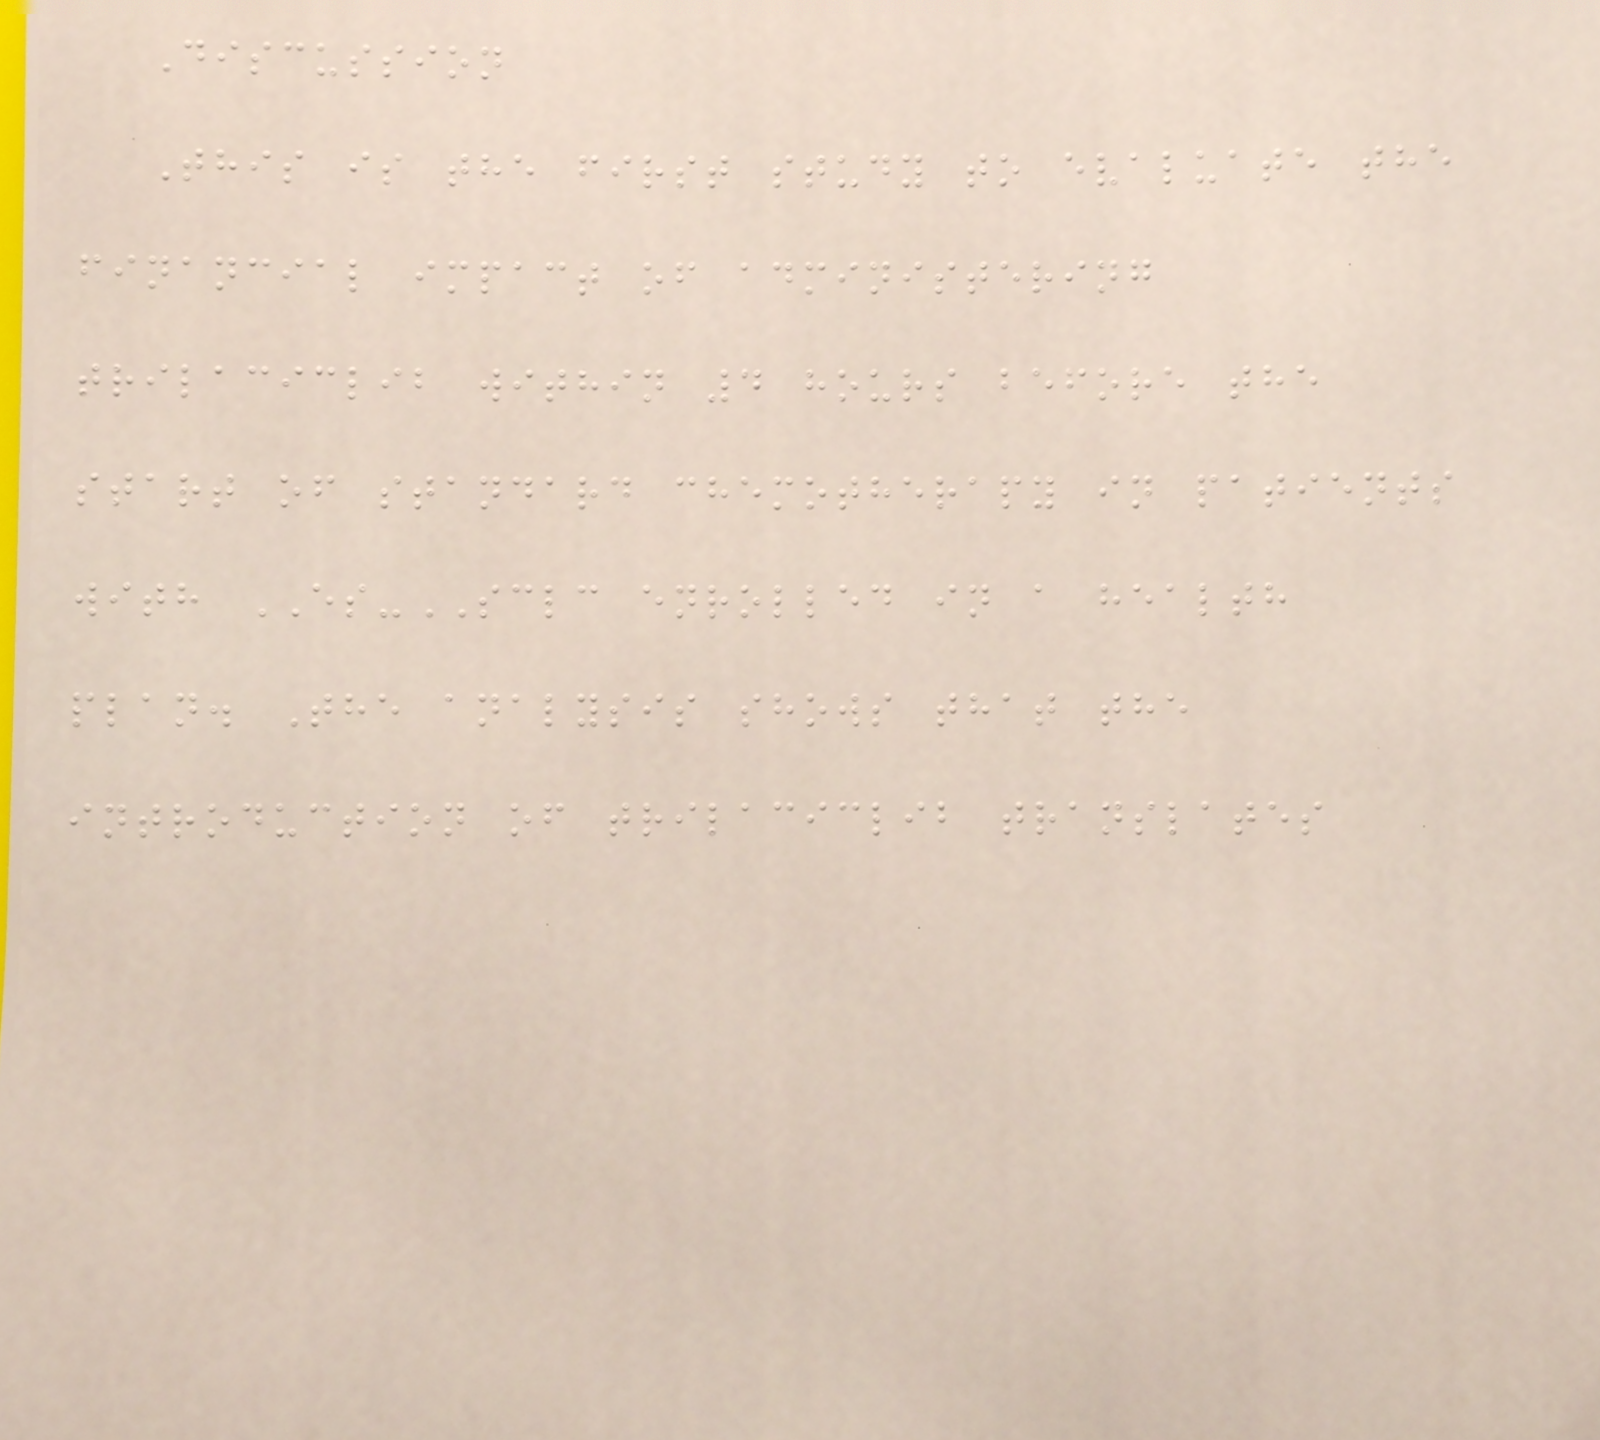Discussion
This is the first study to evaluate the
financial impact of administering
trilaciclib within 4 hours before the
start of standard chemotherapy in patients
with ES-SCLC enrolled in a health
plan. The analysis shows that the
introduction of trilaciclib translates
